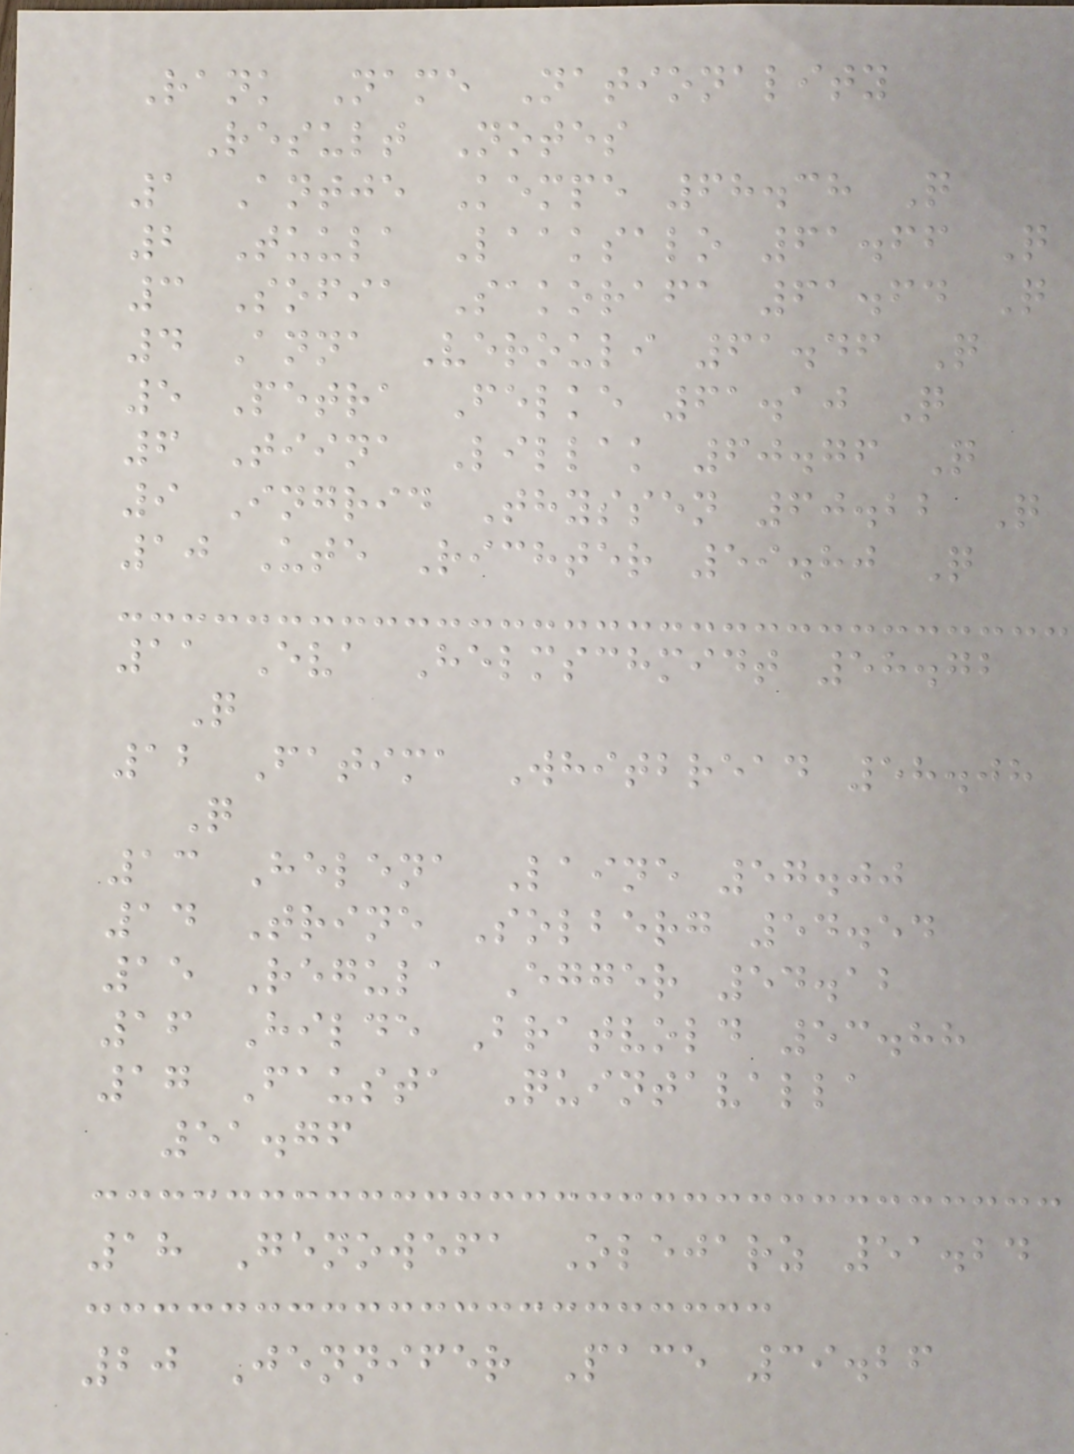Rank Name Nationality
Result Notes
1 Antje Kempe 68.38 Q
2 Tuula Laaksalo 61.66 Q
3 Sofia Sakorafa 61.64 Q
4 Anna Verouli 61.46 Q
5 Petra Felke 61.10 Q
6 Tiina Lillak 60.76 Q
9 Ingrid Thyssen 60.22 Q
10 Ute Richter 59.80 Q
11 Eva Helmschmidt 58.72
Q
12 Fatima Whitbread 58.08
Q
13 Helena Laine 57.00
14 Trine Solberg 54.54
15 Regula Egger 54.12
16 Hilde Bratvold 53.88
17 Fausta Quintavalla
51.76
18 Genowefa Olejarz 51.24
20 Jennifer Pace 39.26
